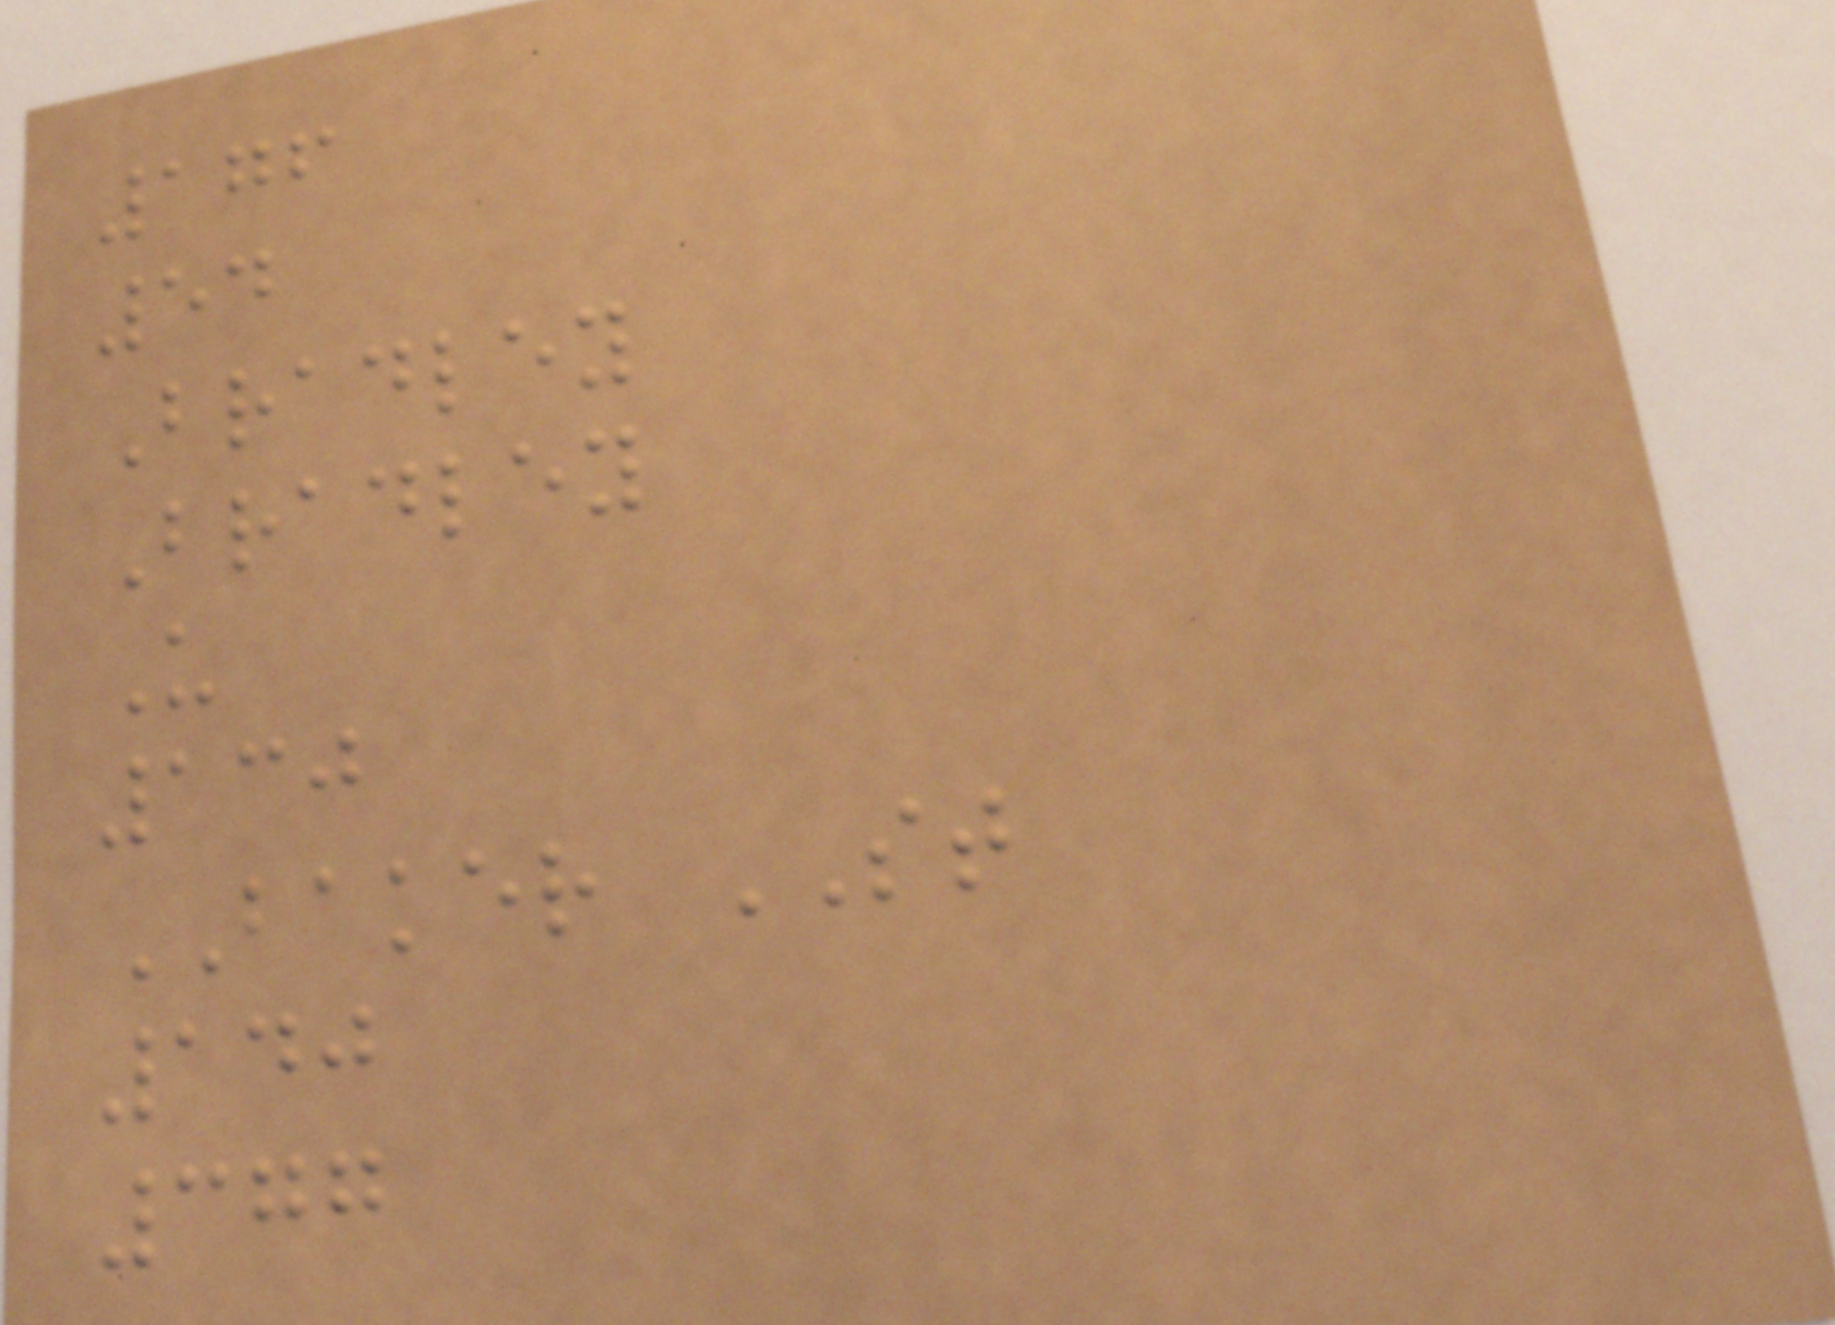176
54
Bradley
Bradley
U
130
BAKER ST
140
377
